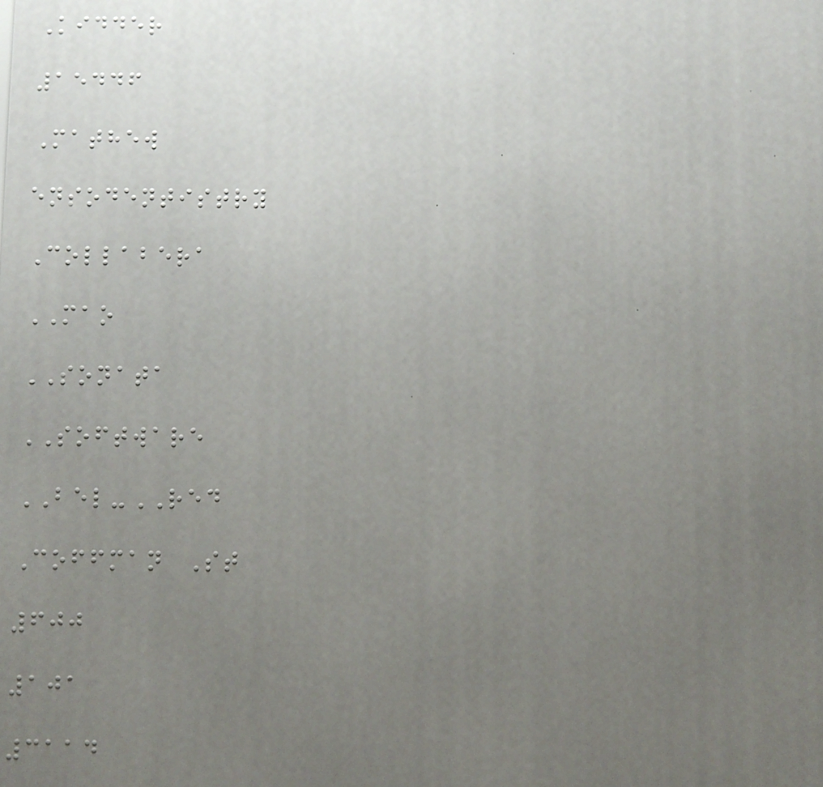Kidder
15446
Mathew
ensodentistry
Collabera
MAO
SONATA
SOFTWARE
BEL-RED
Coffman St
600
101
3114
